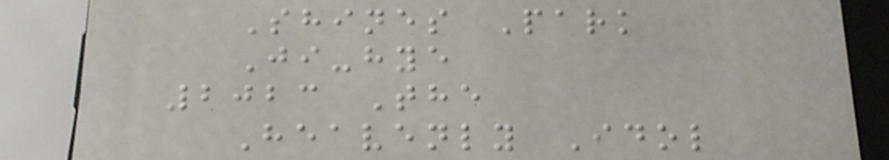Shines Park
Ji-hye
2023 The
Heavenly Idol
